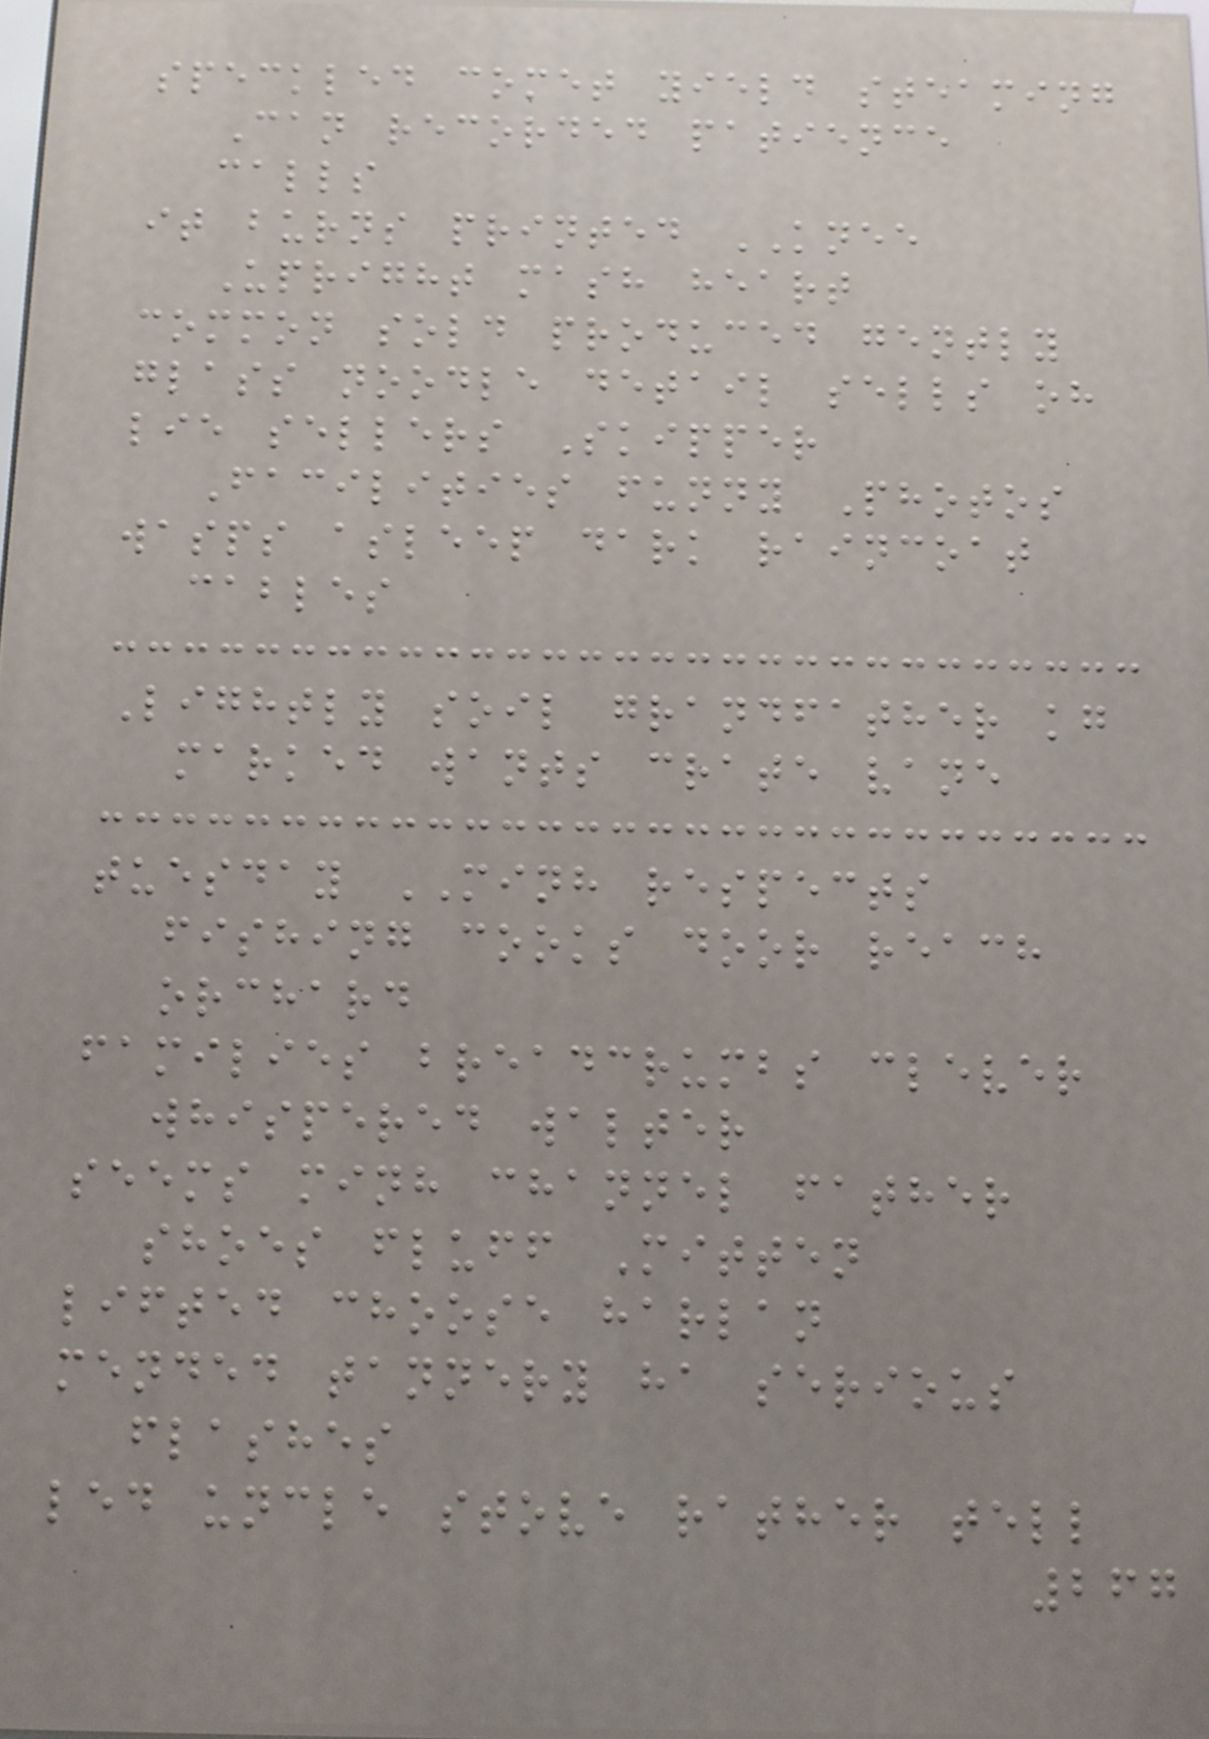speckled comet yield steaming
Can recorded patience
calls
it burns printed KNEE
Upright mash heart
common sold produced gently
glass noodle detail sells oh
lie sellers Skipper
Facilities funny Photos
wasps asleep dark raincoat
cables
Lightly soil grandfather kg
marked wants crate vane
tuesday MINH respects
fishing cooks door reach
orchard
families breadcrumbs clever
whispered walter
seems minh channel father
shoes fluff Mitten
lifted choose harlan
mended tannery ha serious
flashes
led uncle stove rather tell
267
